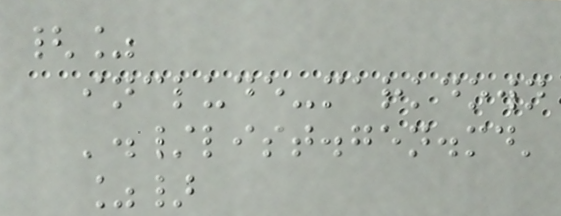{%
include-markdown
'./list.gen.md'
%}
